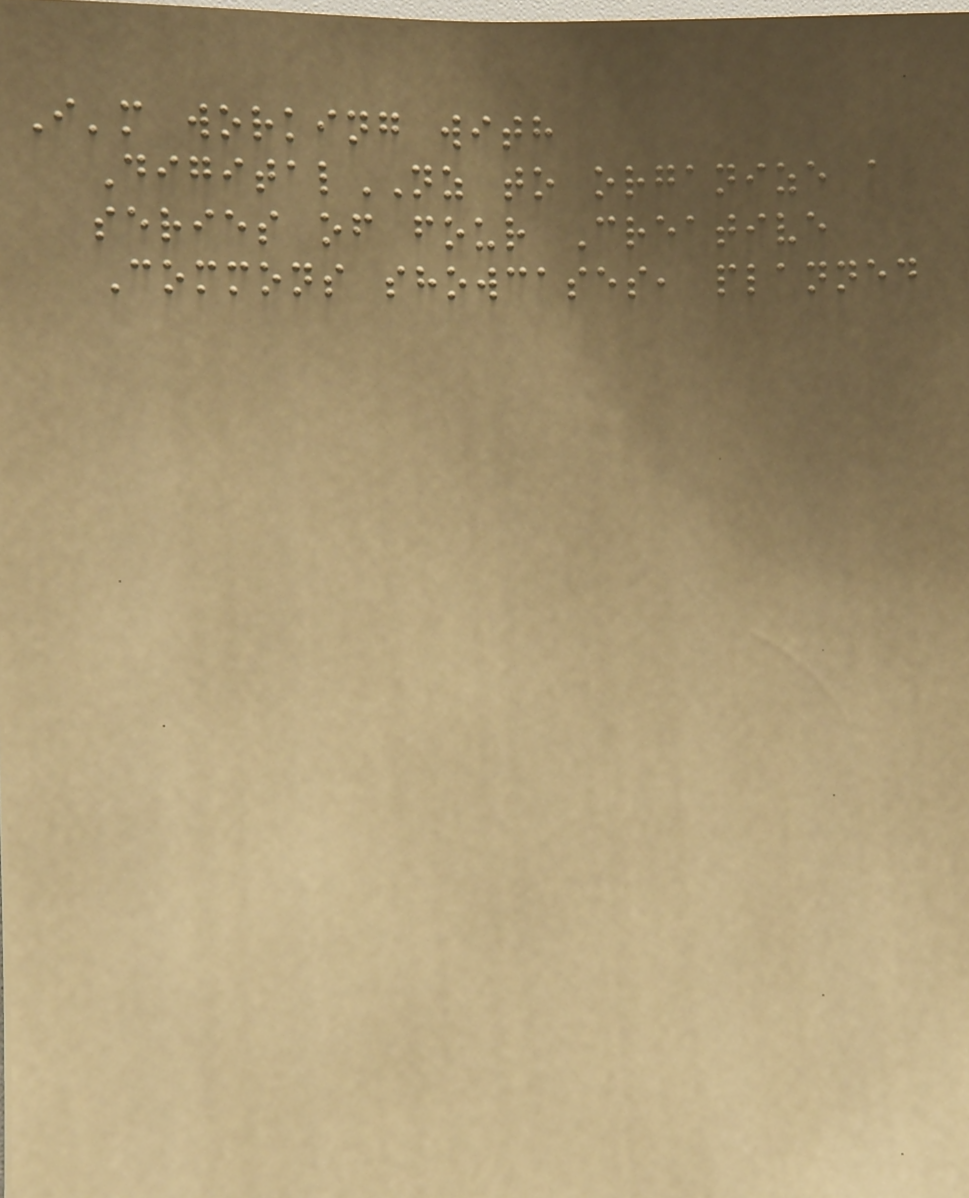I'm working with
DigitalNZ to organize a
series of four Creative
Commons showcases, planned
